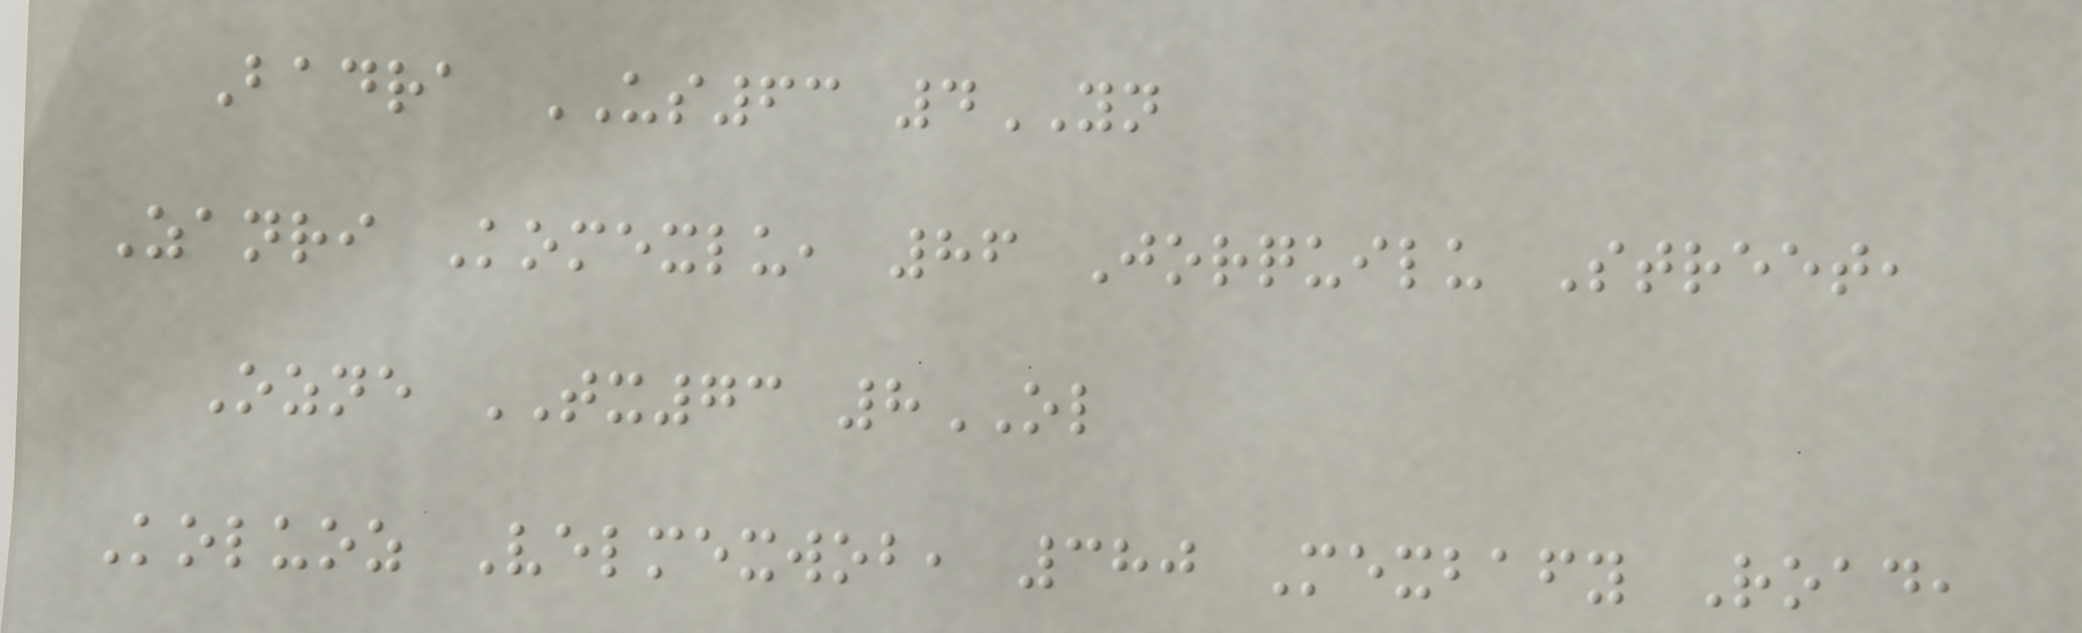Badra US63 4YN
Zanri Komexlu, 86 Jorquilu Street,
Ozne TX73 8OL
Koluoz Velmexwob, 380 Mexbafy Road,
